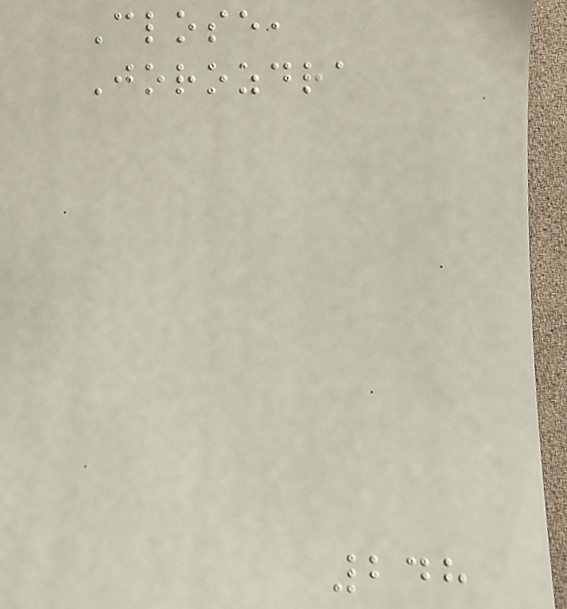Close,
Jorozdra
248
